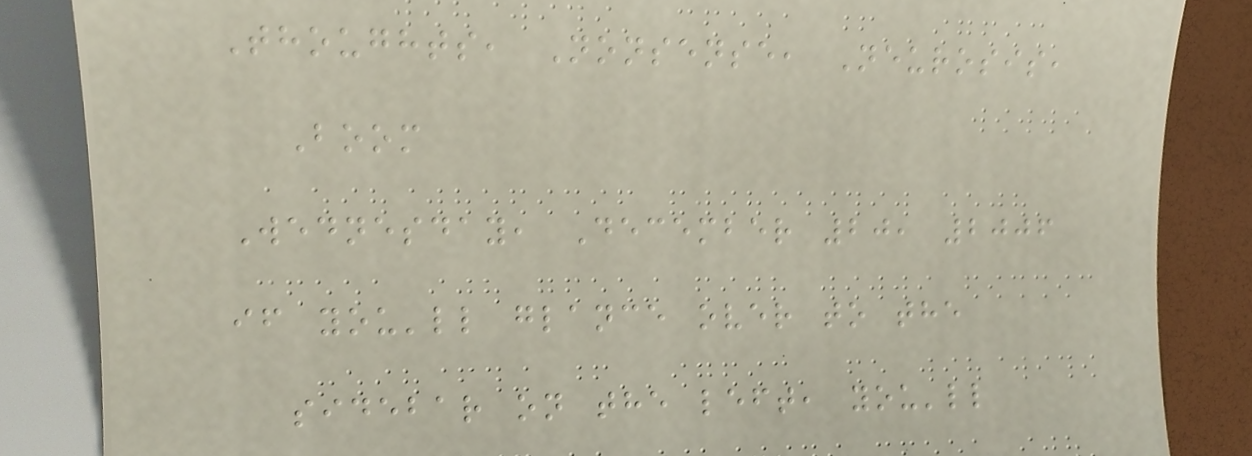Thoughts, Nonsense, Neurosis,
Boom
Wednesday, December 20, 2006
if you'll glance over to the
sidebar on the left, you'll
